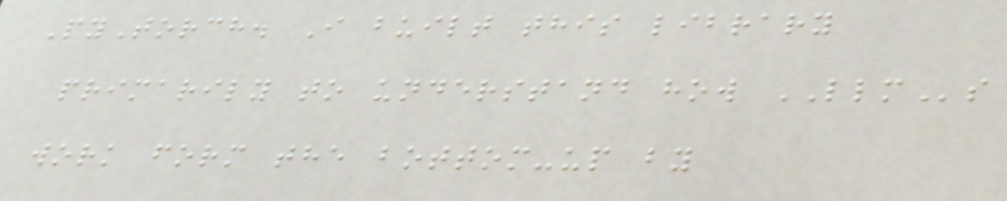PyTorch. I built this library
primarily to understand how LLMs
work form the bottom-up by
